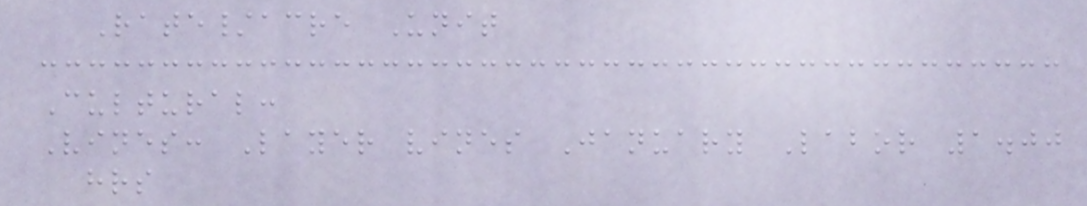Rate/acre Unit
Cultural:
Vines: Layer vines January Labor 1.00
hrs
